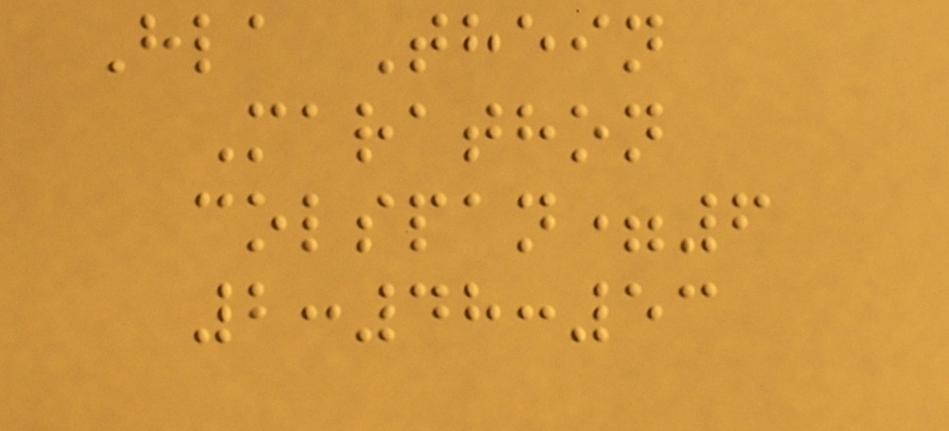Hla Thein
Marathon
colspan=6
2:48:53
